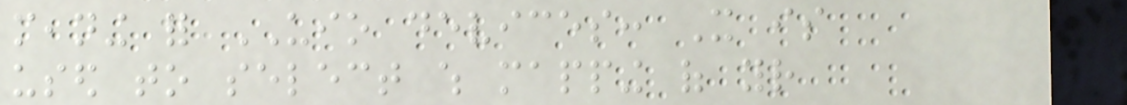meaning for UIO devices: It is
used to select which mapping of your
